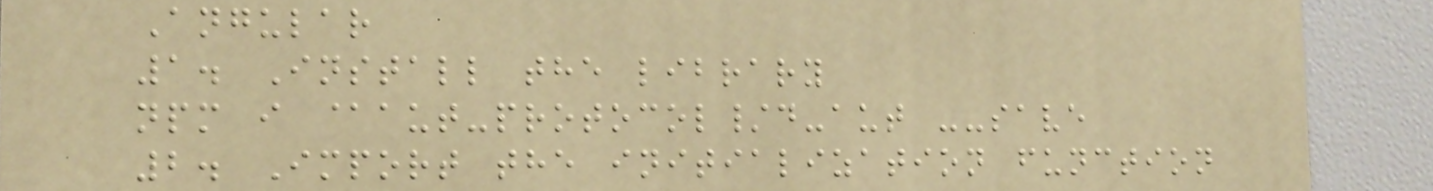Angular
1. Install the library
npm i @aut-protocol/d-aut --save
2. Import the initialization function
